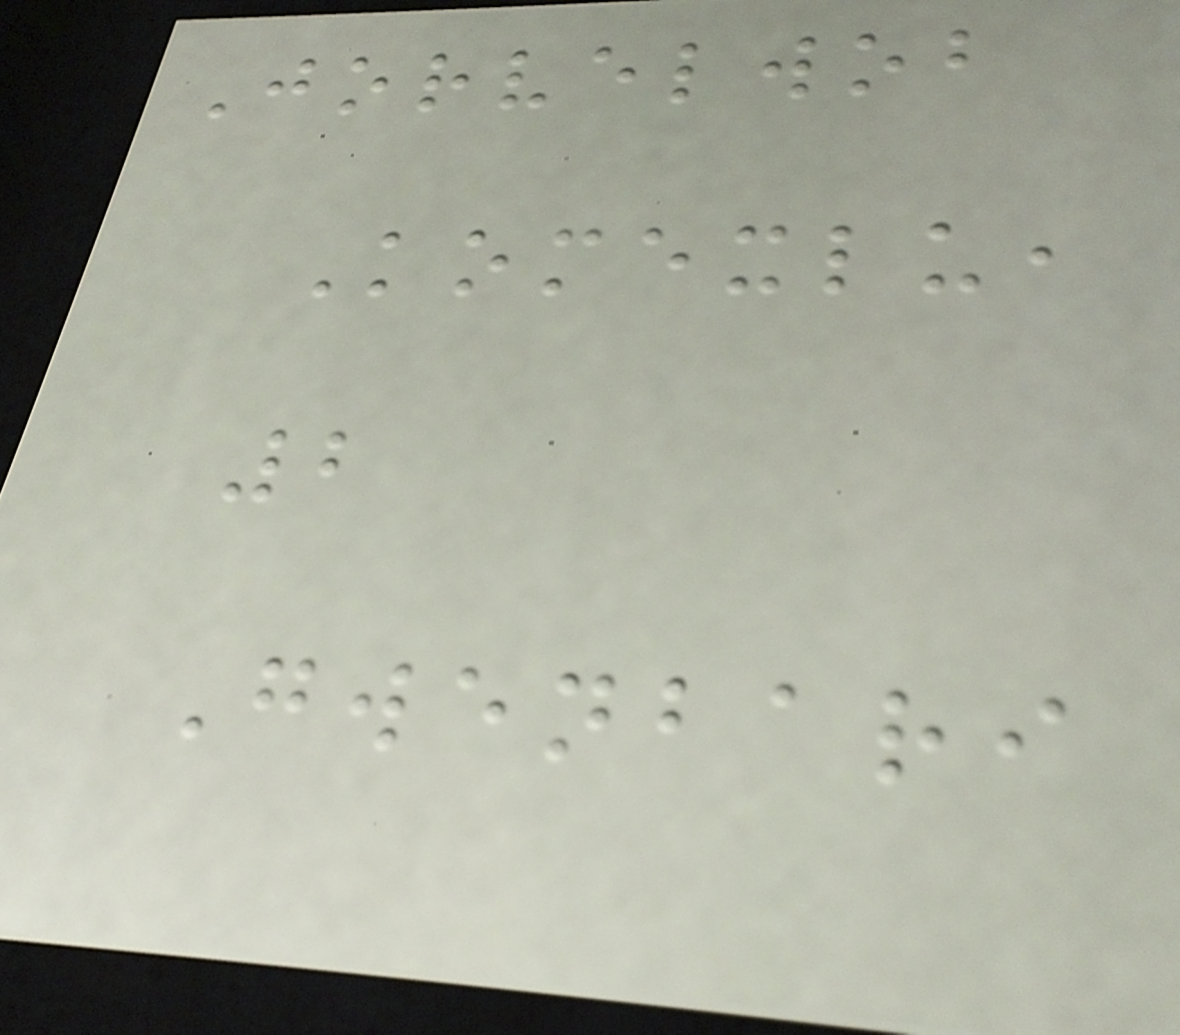Jorvelwob
Komexlu,
2
Gwenbari
